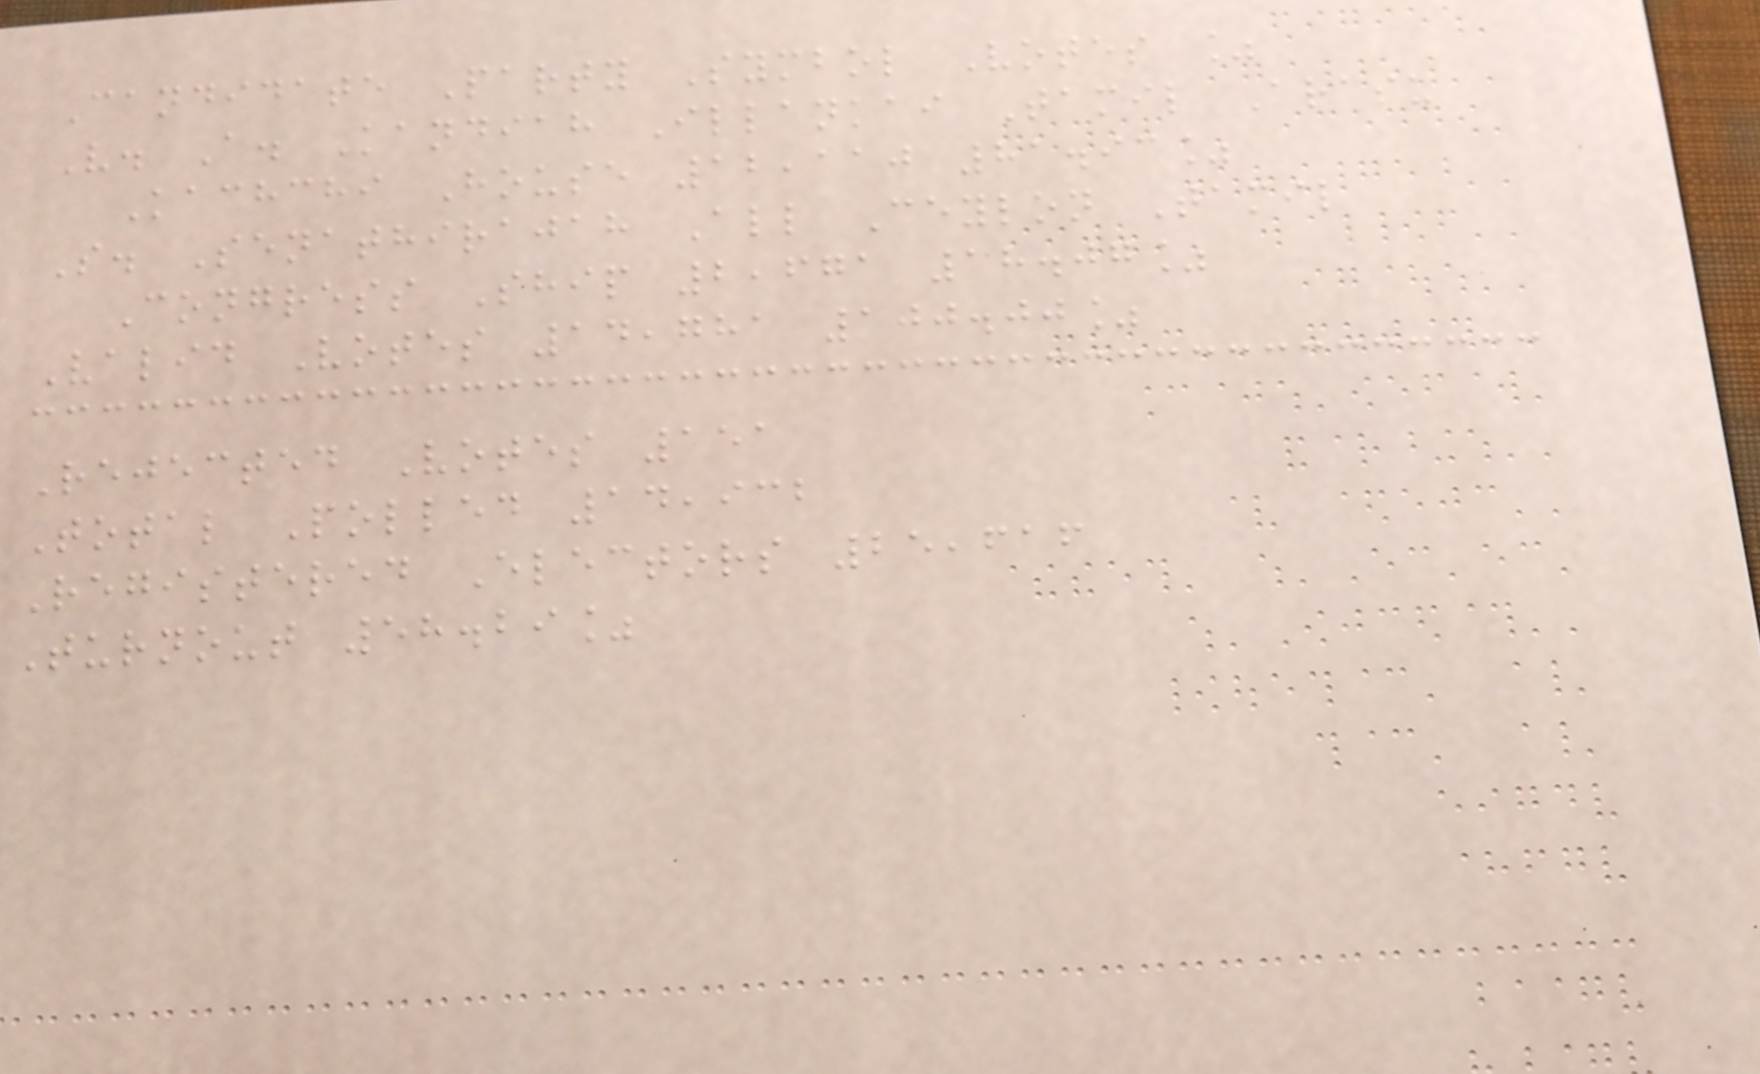Candidate Party Symbol Votes %
V. A. Kandiah Illankai Tamil Arasu
Kachchi House 12,110 81.93%
S. Senathirajah All Ceylon Tamil
Congress Ship 2,671 18.07%
Valid Votes 14,781 100.00%
Rejected Votes 151
Total Polled 14,932
Registered Electors 25,616
Turnout 58.29%
